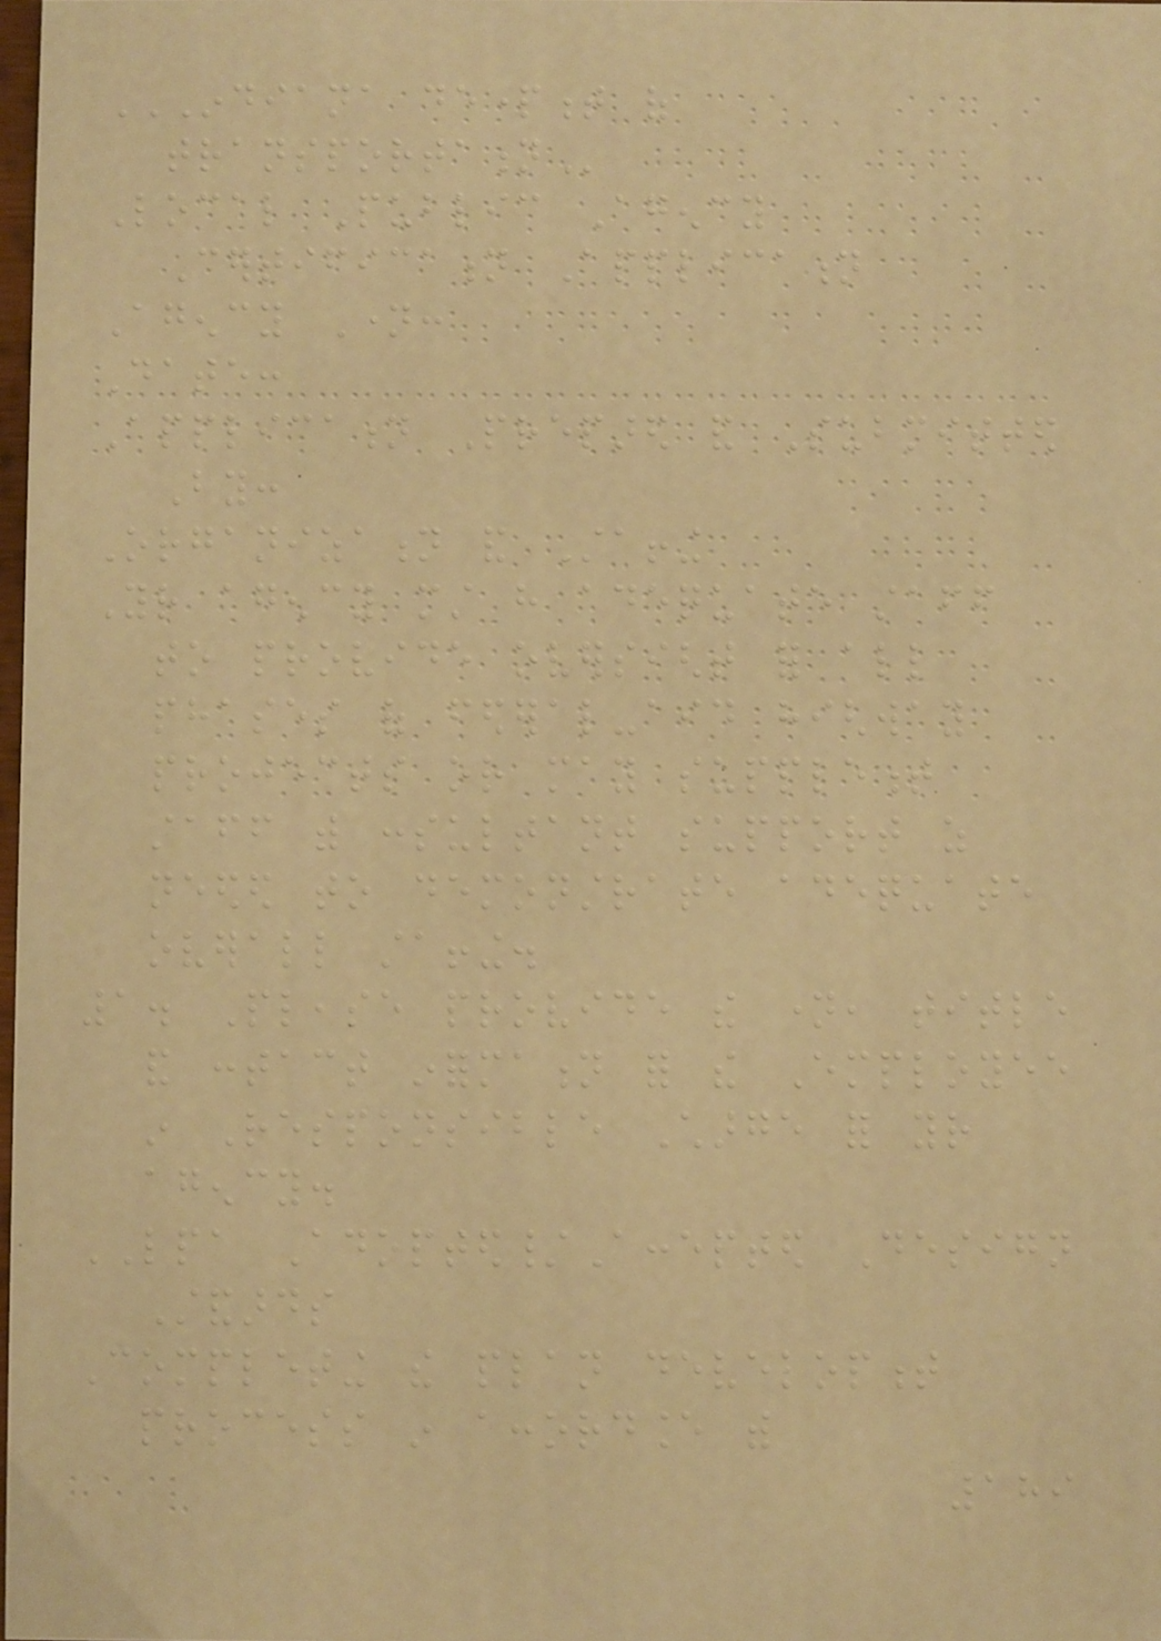INDIANA DEPARTMENT OF
TRANSPORTATION
Local Public Agency
Certification Application
Agency Name:
Date:
Application Prepared and Submitted
By:
Organization and Staffing
Your agency must have adequate staff
to provide oversight for all
phases of federal-aid highway
projects or may supplement
staff with consultant support as
needed to demonstrate adequate
overall staffing.
1. Please provide the name, title
and contact information for the Employee
in Responsible Charge for your
agency.
LPA Adopted/Accepted Design
Standards
Completing the plan development
process in accordance with
189
